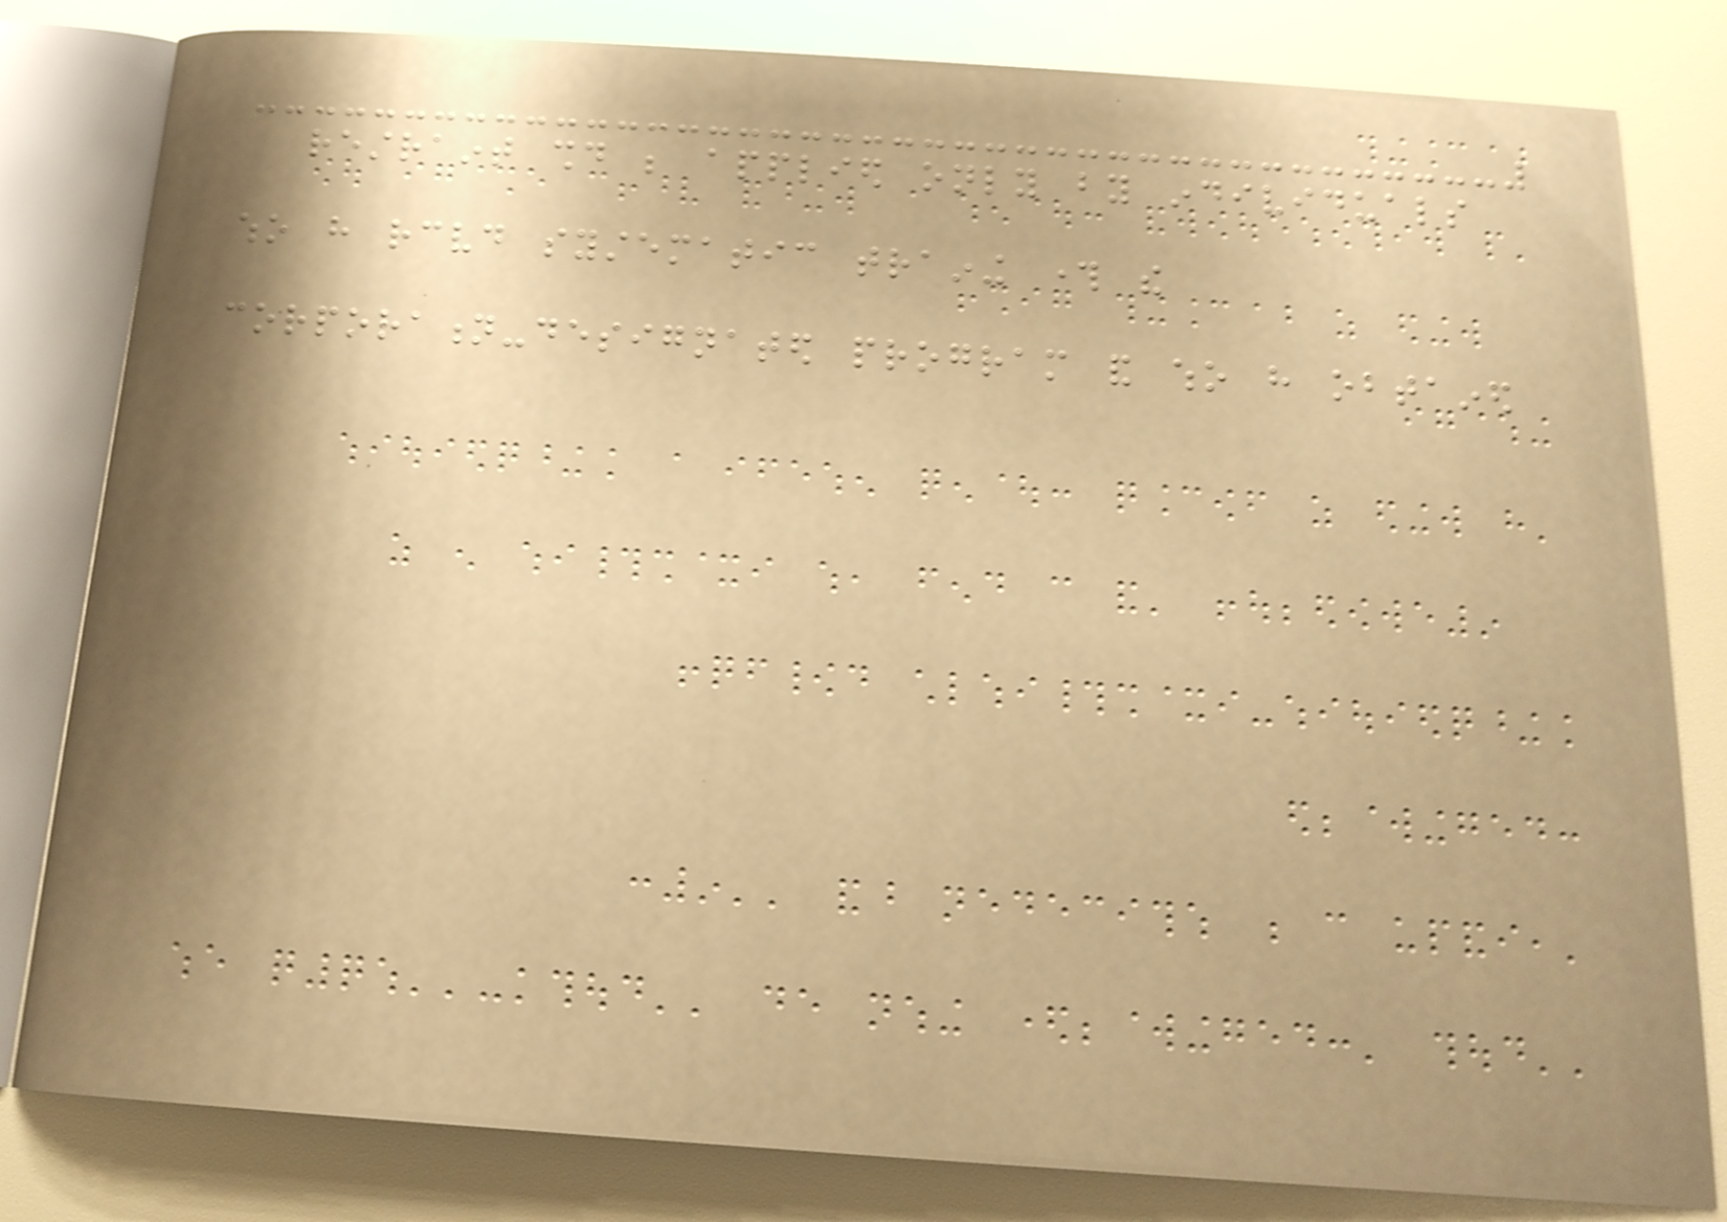restraint should be applied only by individuals
who have received systematic training through the
corporation-designated program and who have obtained
